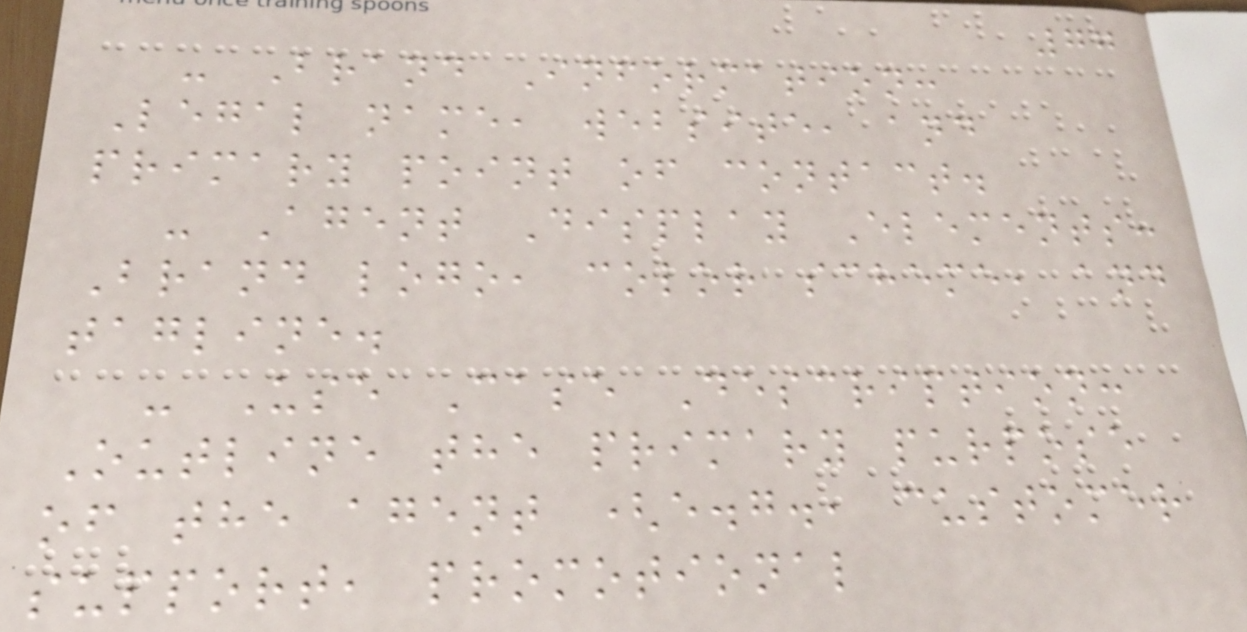77
- Brand Information:
Legal name, website, and
primary point of contact.
- Agent Display Elements:
Brand logo, color scheme, and
tagline.
- Use Case Description:
Outline the primary purpose
of the agent (e.g., customer
support, promotional
